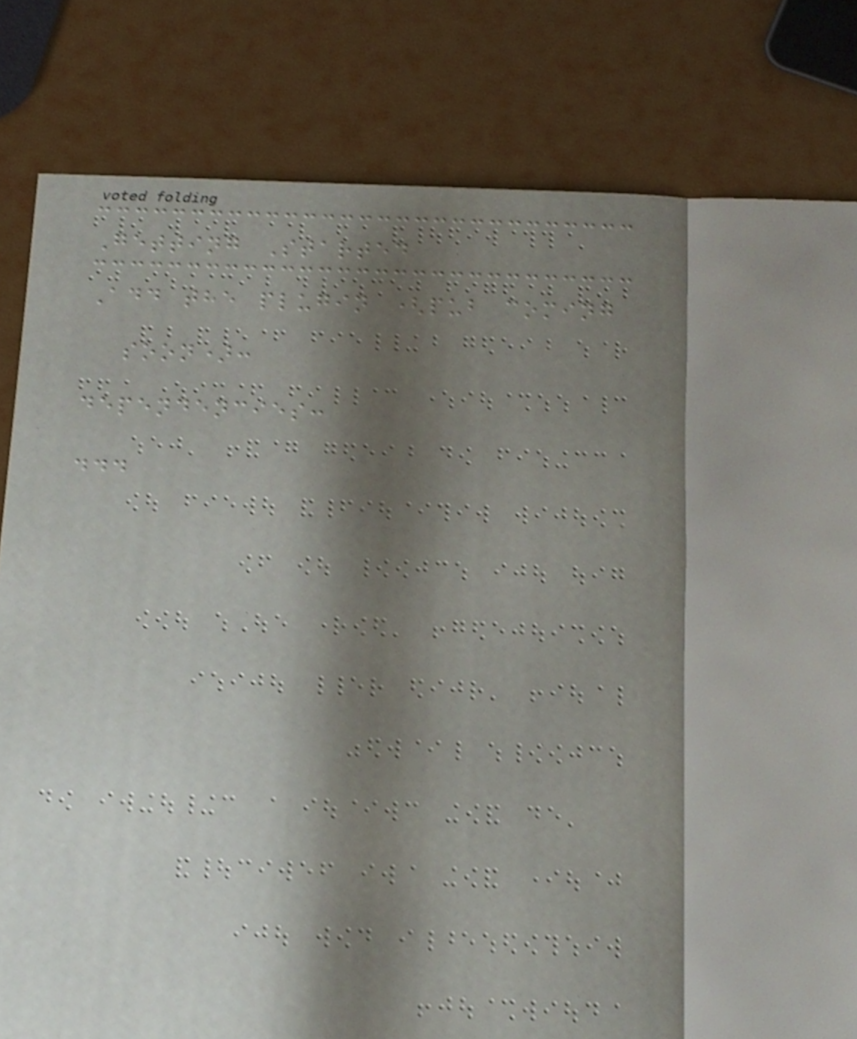Getting Started
Add the plugin (pub coming
soon):
dependencies:
...
